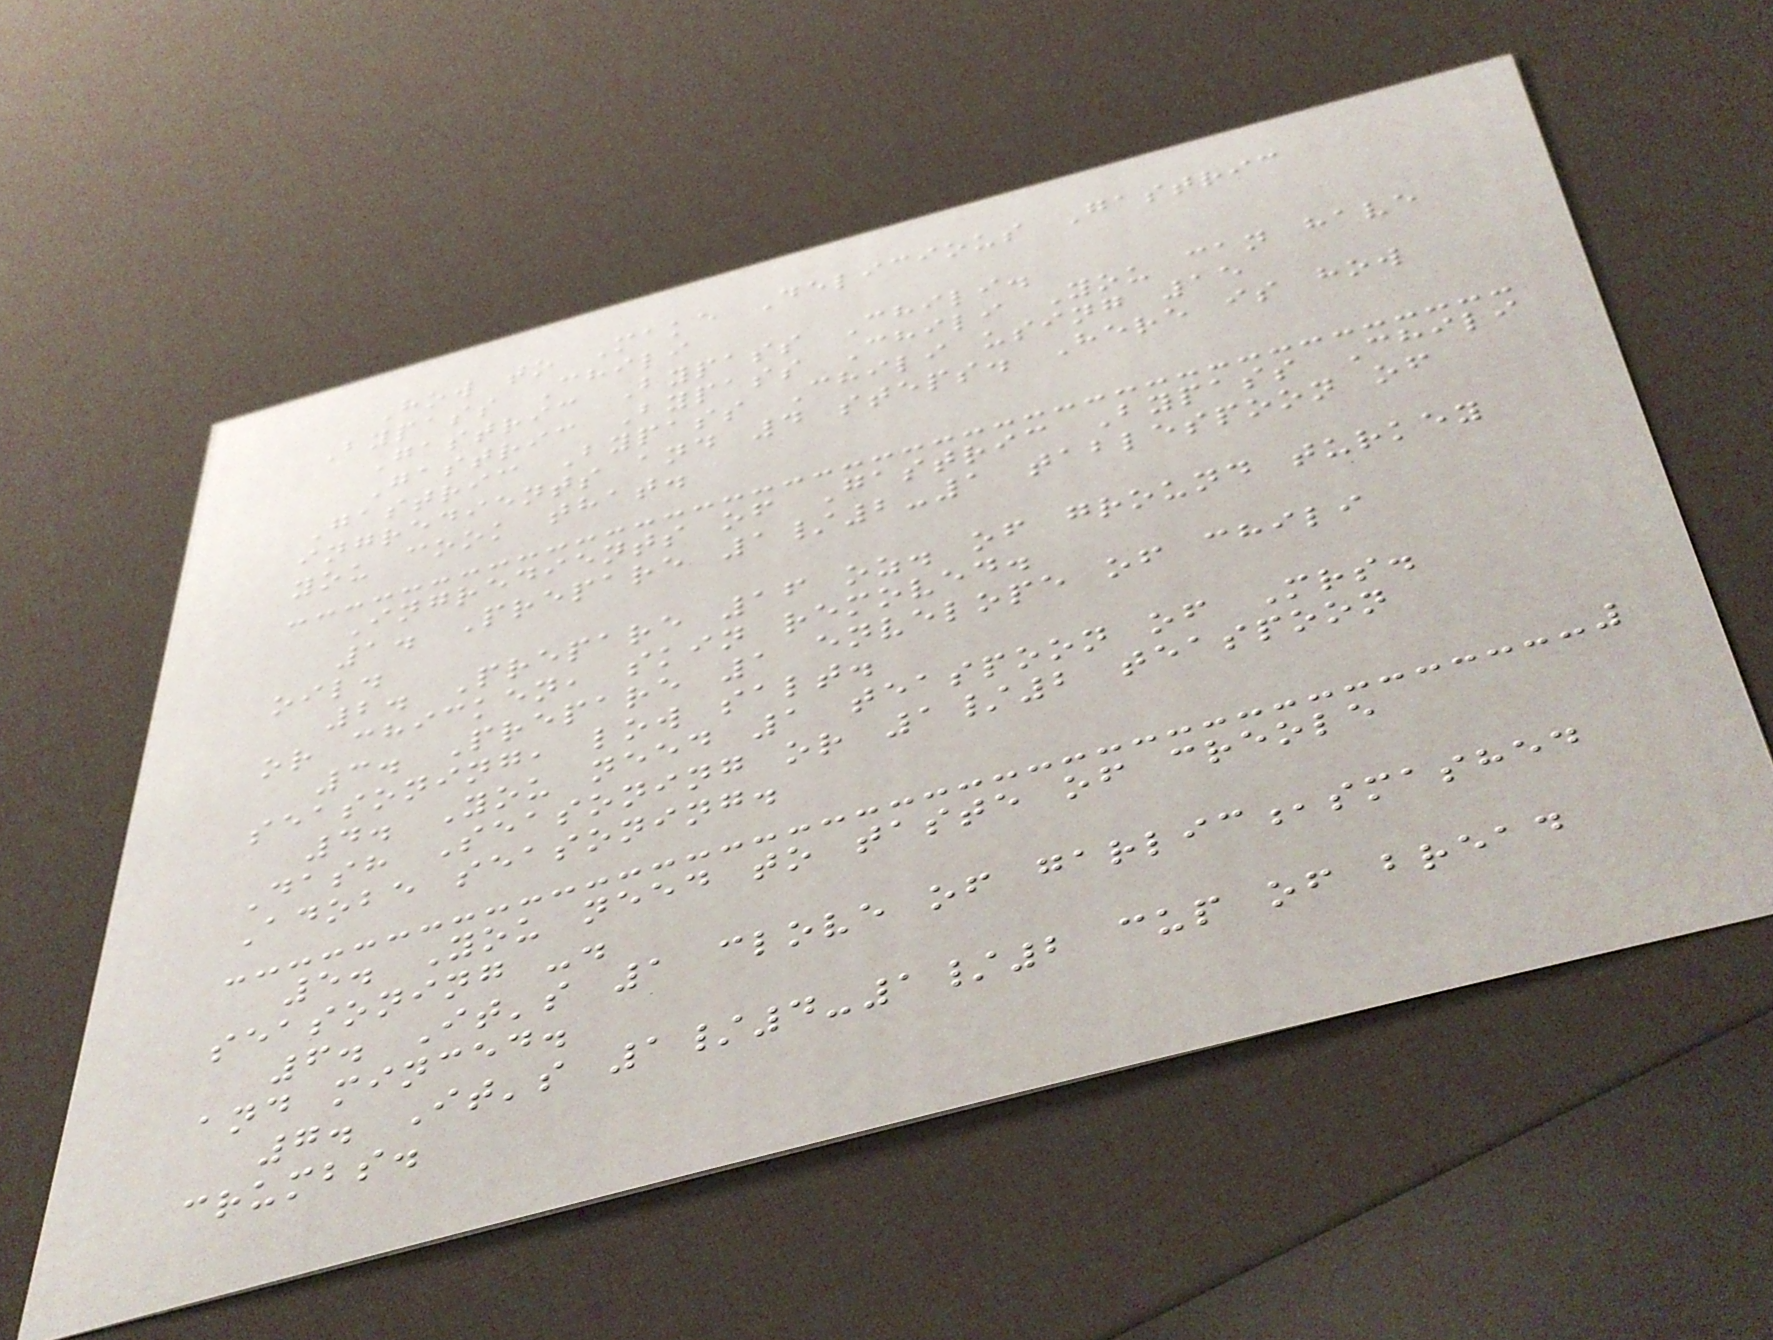How to Make Delicious Gastric
Bypass Chili
Gastric Bypass Chili.
Gastric Bypass Chili You can have
Gastric Bypass Chili using 15
ingredients and 4 steps. Here is how
you cook that.
Ingredients of Gastric Bypass Chili
1. Prepare 1/2-1 tablespoon of
oil.
2. Prepare 16 oz. of ground turkey
or chicken, skin removed.
3. Prepare 1 envelope of chili
seasoning, low salt.
4. You need 1 teaspoon of Mrs.
Dash Seasoning or 1/2 teaspoon
Adobe seasoning.
5. You need to taste of creole
seasoning -.
6. It's 1 clove of garlic,smashed
and minced.
7. It's 1/4-1/2 cup of bread
crumbs.
